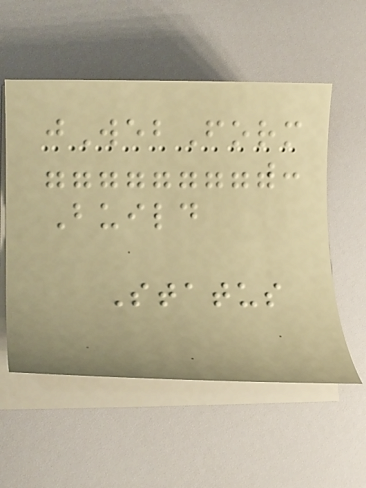jWebForm
Build
Status
